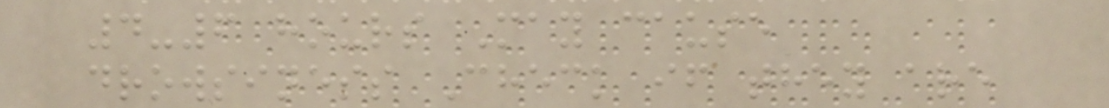4-6 hours May cause
drowsiness Check if they are
